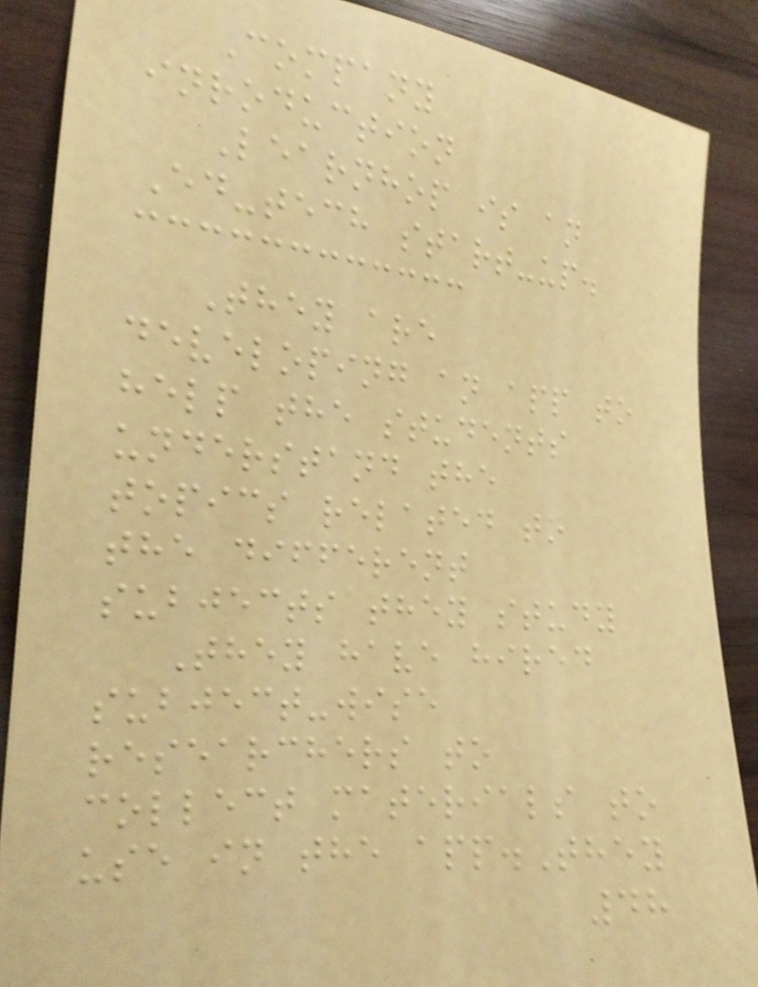Company
inroduction
Learnhop is an
Ed-tech start-up.
They are
developing an app to
help the students
understand the
topics related to
the different
subjects they study
They have hired
subject-wise
researchers to
collect materials to
use in the app.They
48
